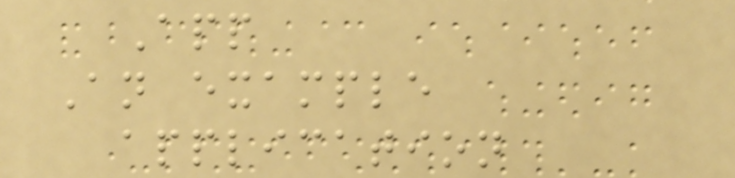App
An example
application
